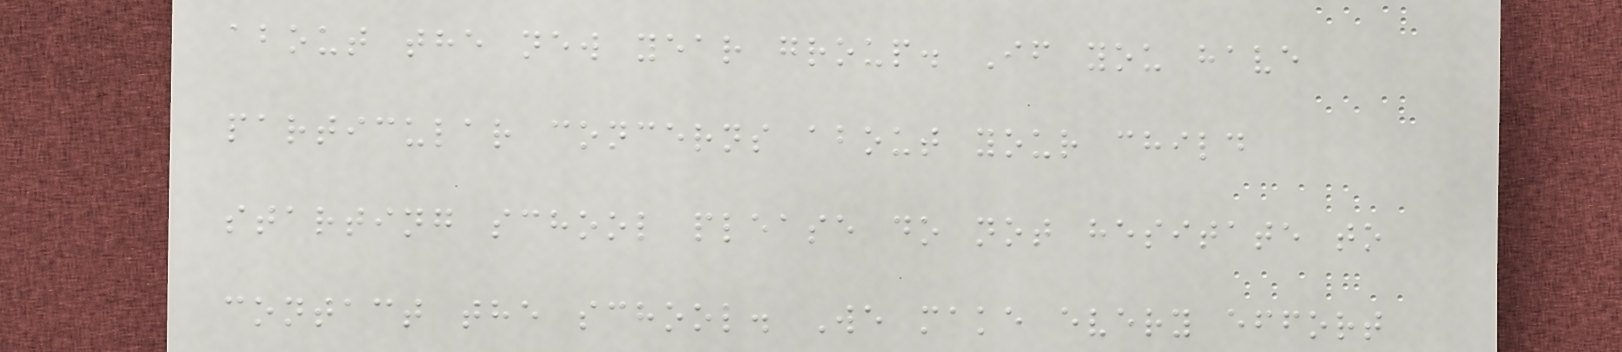about the new year group. If you have
particular concerns about your child
starting school please do not hesitate to
contact the school. We make every effort
